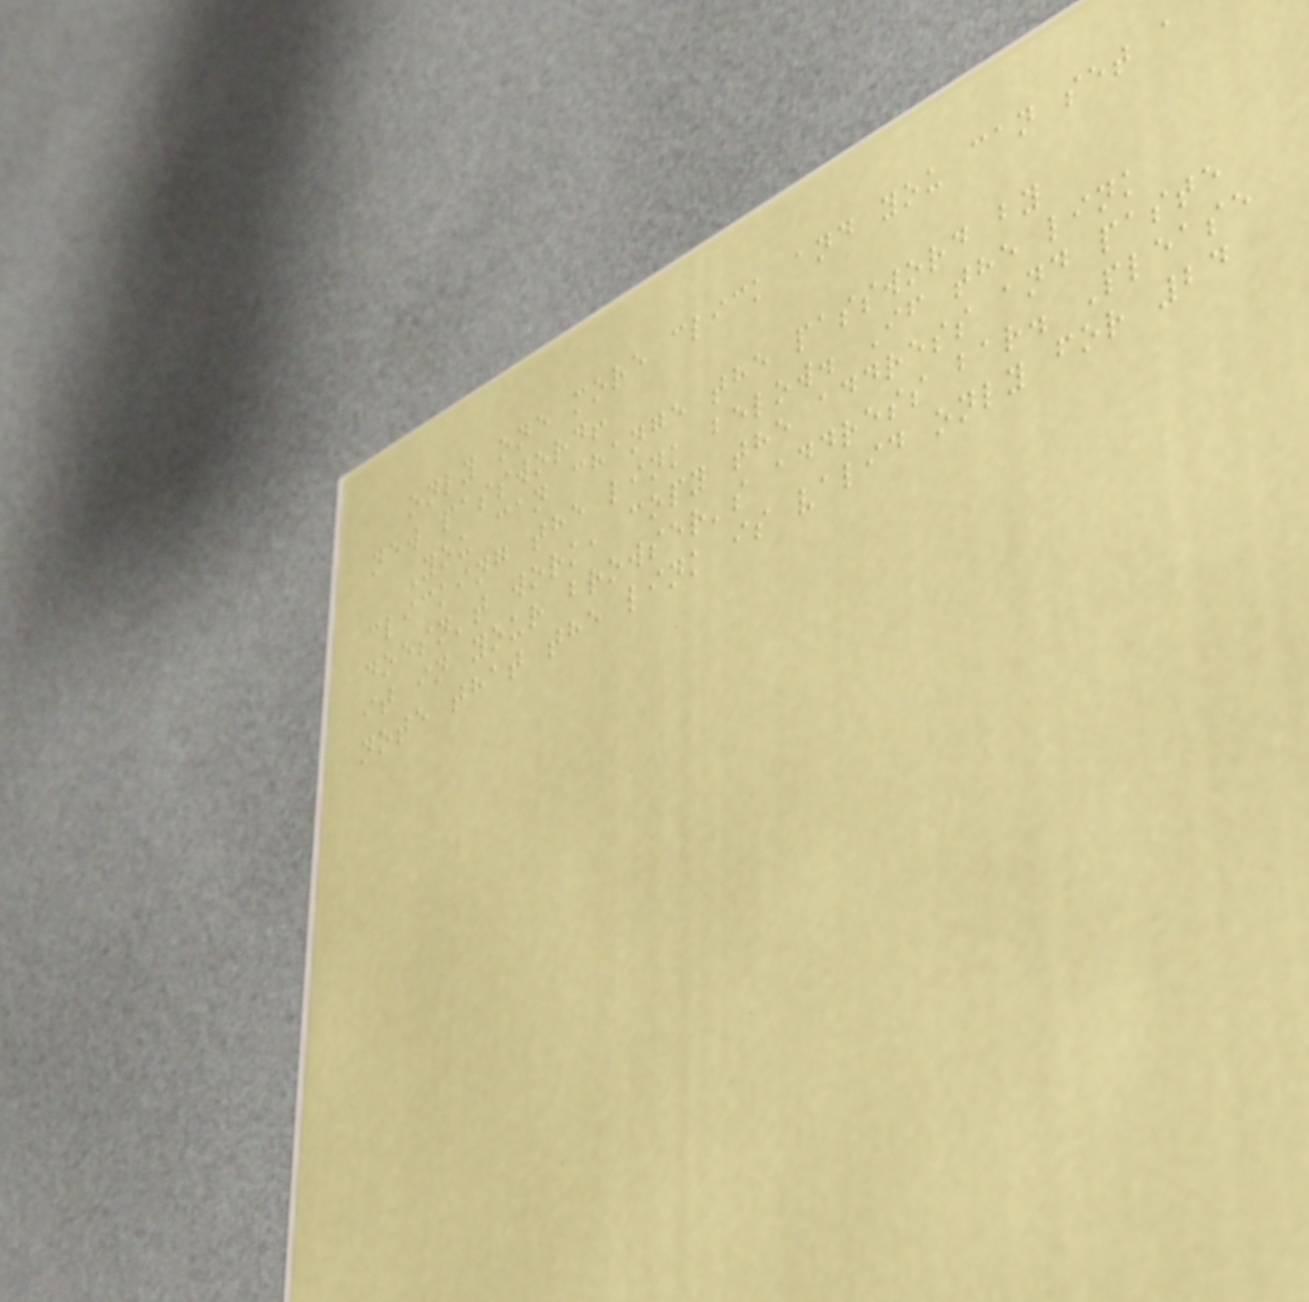only one more click and you can set a
new password!
You can change the password by
clicking the link below. If the link
doesn't work, copy the address and paste
it in your browser's address bar. Please
note that the link is valid only for 24
